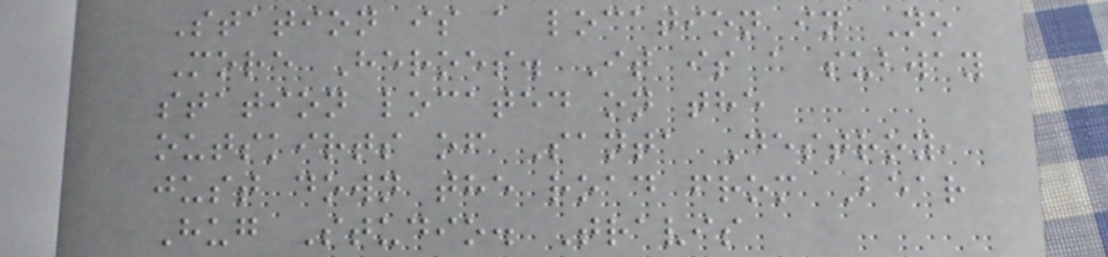Station is a location in No
More Heroes. It is a subway
station located on the
outskirts of Santa Destroy,
just down the road from Bear
Hug Studio. Travis
